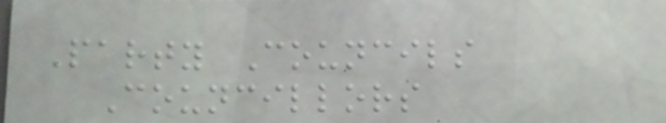Party Councils
Councillors
